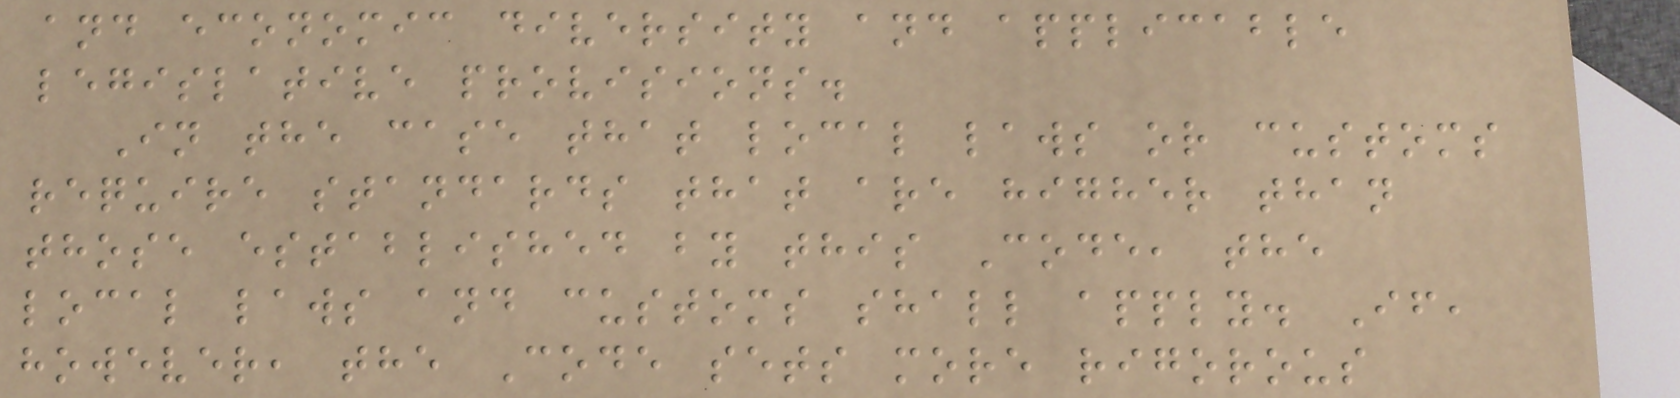and economic diversity and applicable
legislative provisions.
In the case that local laws or customs
require standards that are higher than
those established by this Code, the
local laws and customs shall apply. If,
however, the Code sets more rigorous
